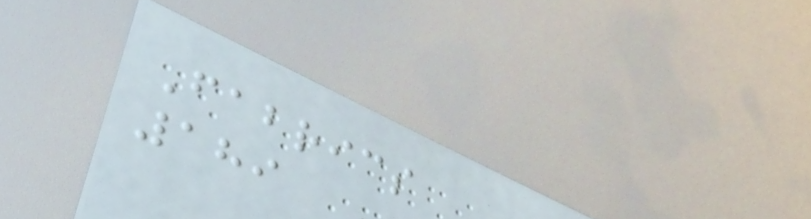Fabrics
189
